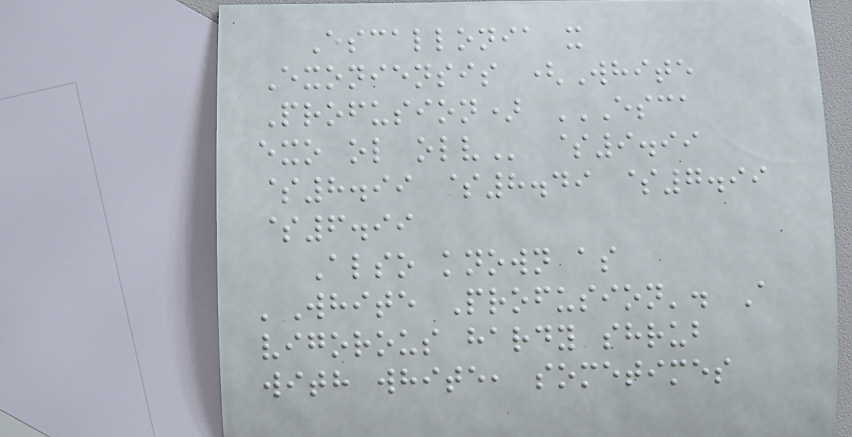Escallonia x
Exoniensis (White
Profusion) ESCA
EXO OL OLV $9.99
$8.99 $8.49 $7.99
$6.99
Also known as
'White Profusion'. A
vigorous hardy shrub
with white, sometimes
